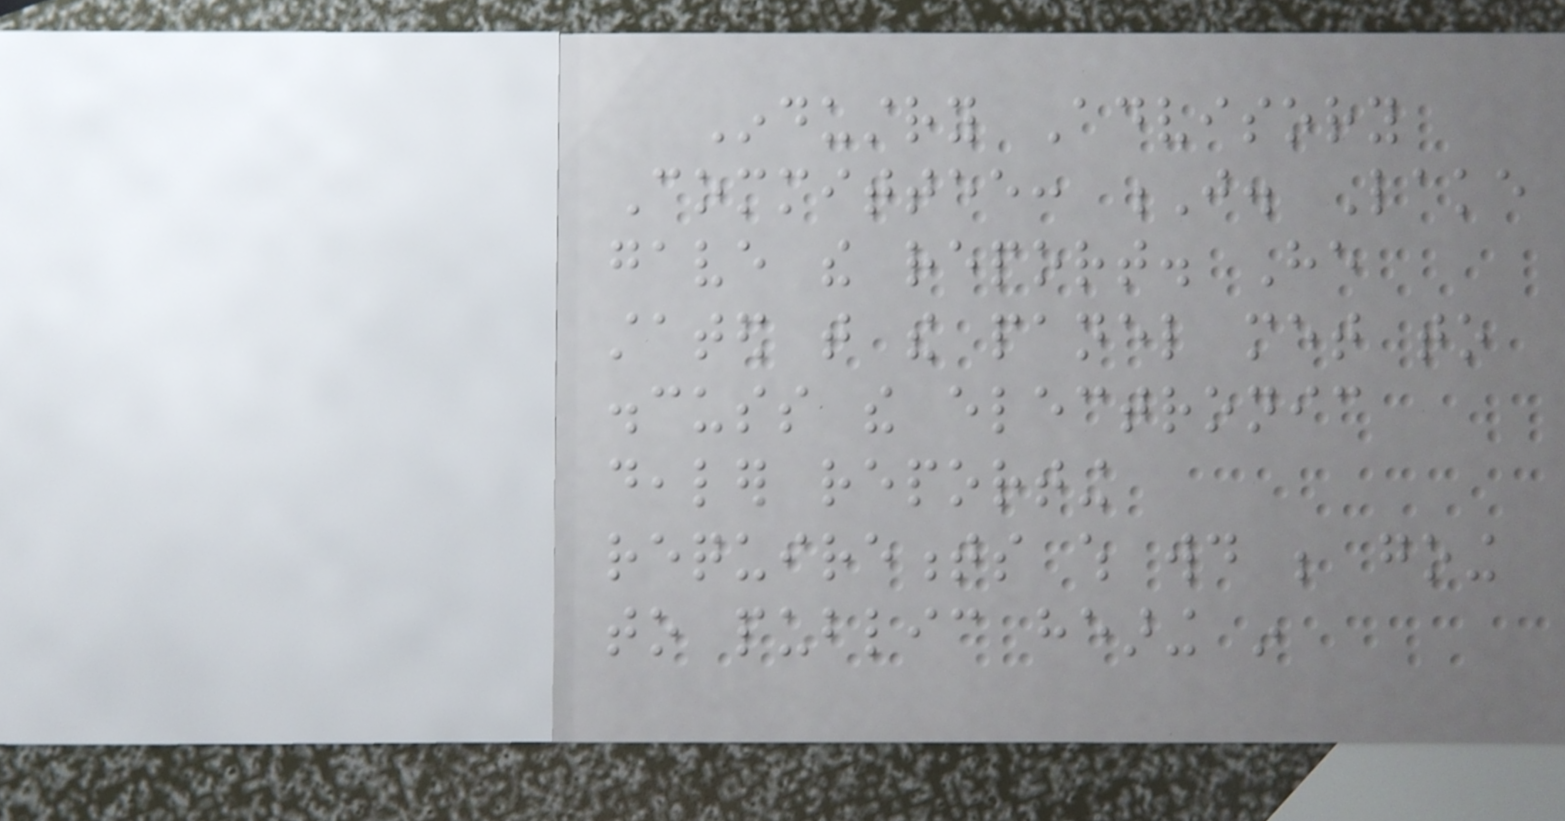Industry Advisory
Committee: J. Lake
gave the report. He
stated that the panel met to
discuss the electronic
dealer reporting
requirements which would be going
to public hearing in
